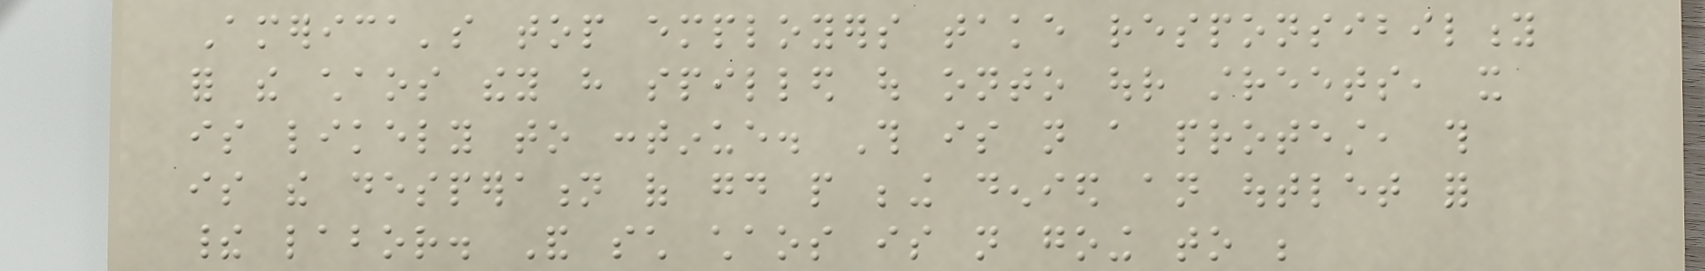America's top employers take responsibility
for the chaos they have spilled out onto our streets, it
is likely to continue. This is not a protest, this
is the desperation of good people being denied an outlet for
their labor. And such chaos is not going to be
